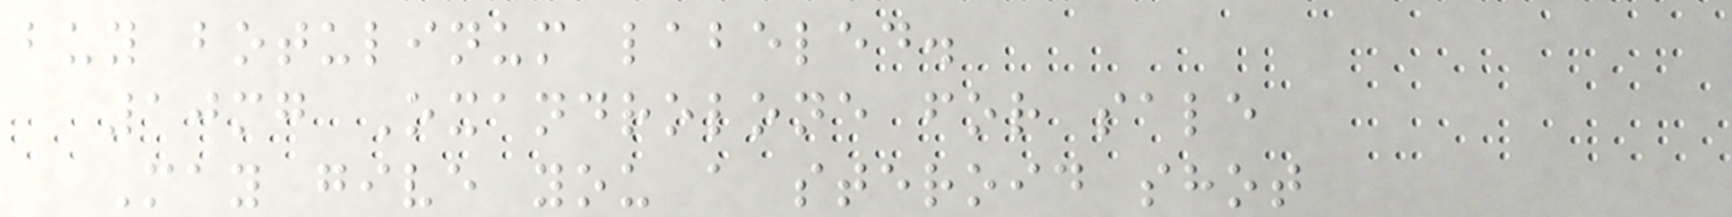buy botulinum labeled.
10mg Oxandrolone for sale
May give you a steroid shot
